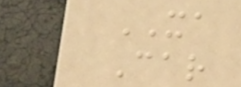XA
Car
